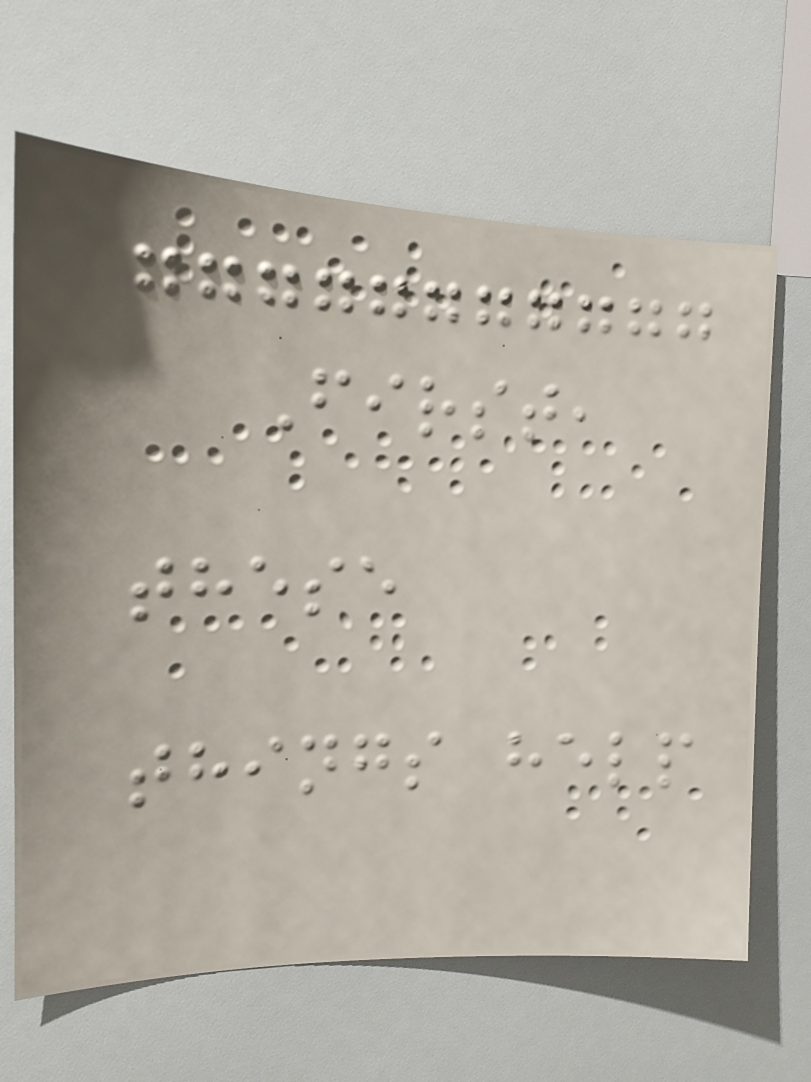First,
these
things help
